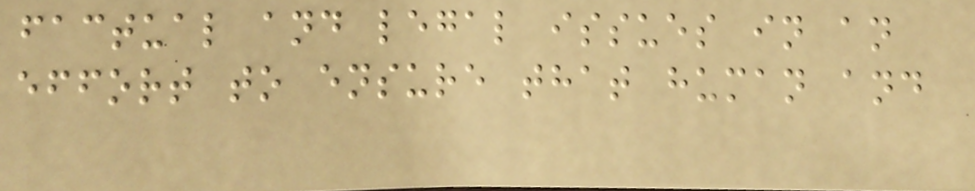factual and legal issues in an
effort to ensure that human and
